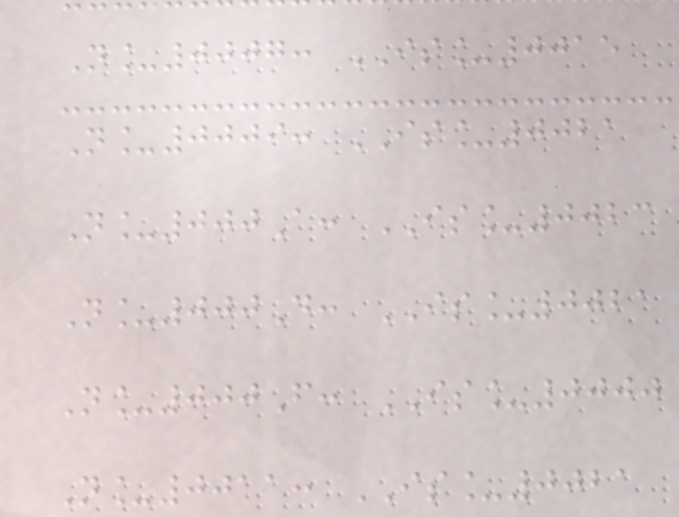N_0007: IS_0015
N_0009: IS_0021
N_000A: IS_0023
N_000D: IS_0021
N_000F: IS_0000
N_0011: IS_0021
